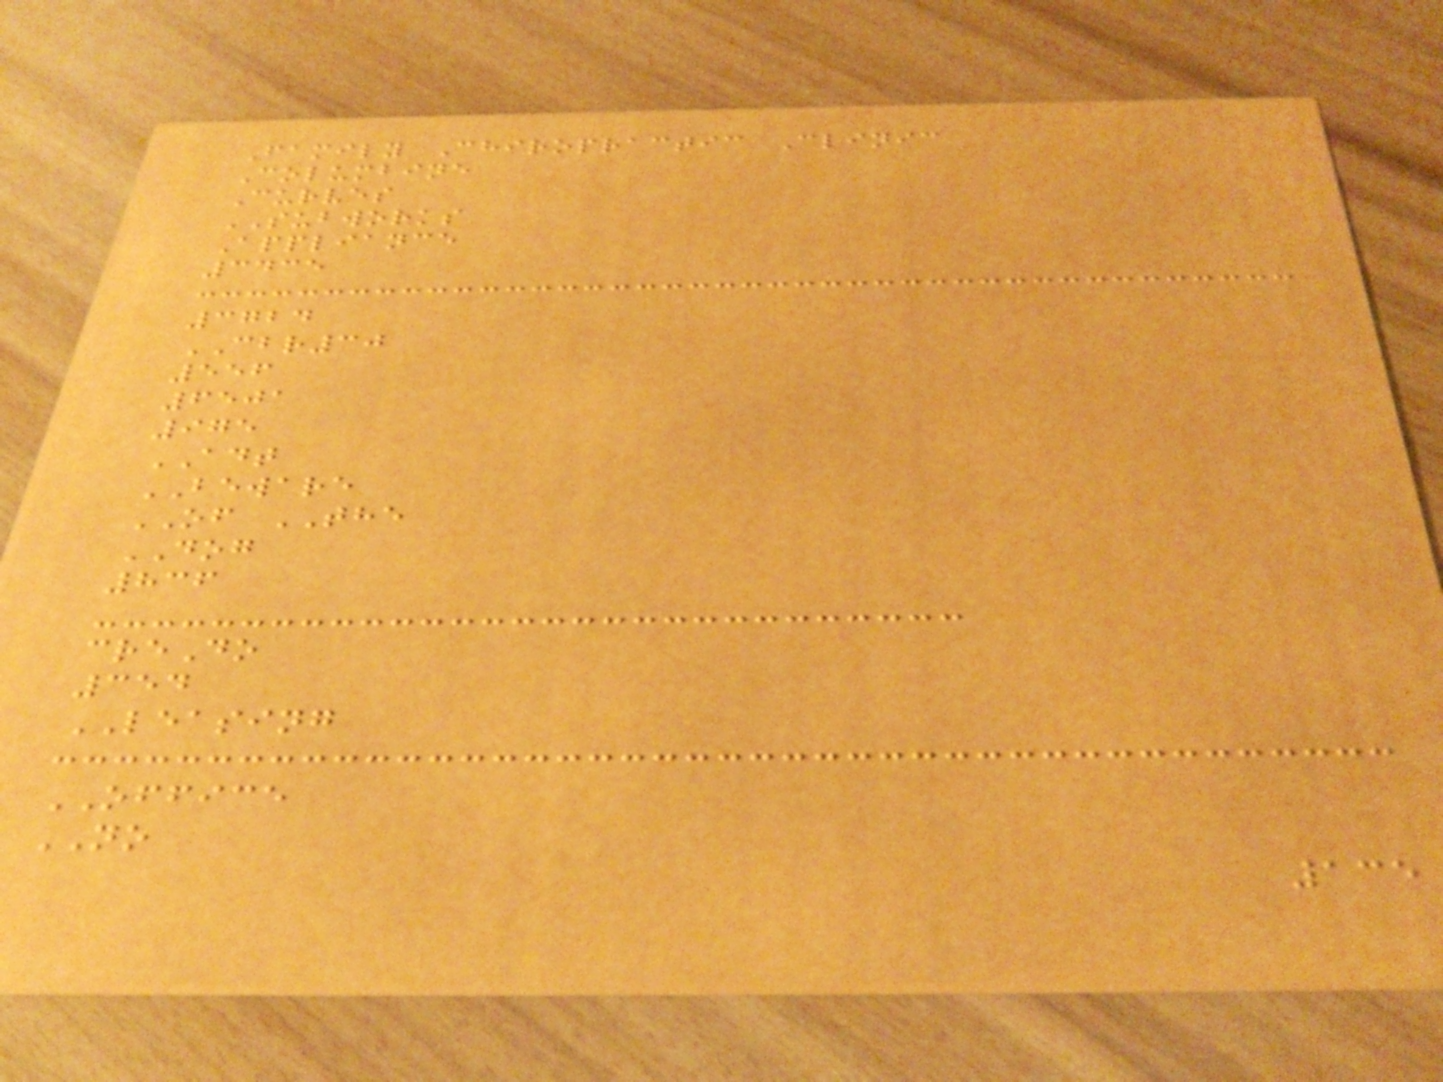Family Chiropractic Clinic
Columbine
Curves
SUBWORKS
Appliance
3435
3724
CBR30
556
6501
975
ADT
BEWARE
OF THE
DOG
836
creDo
354
LEASING
OFFICE
NO
135
